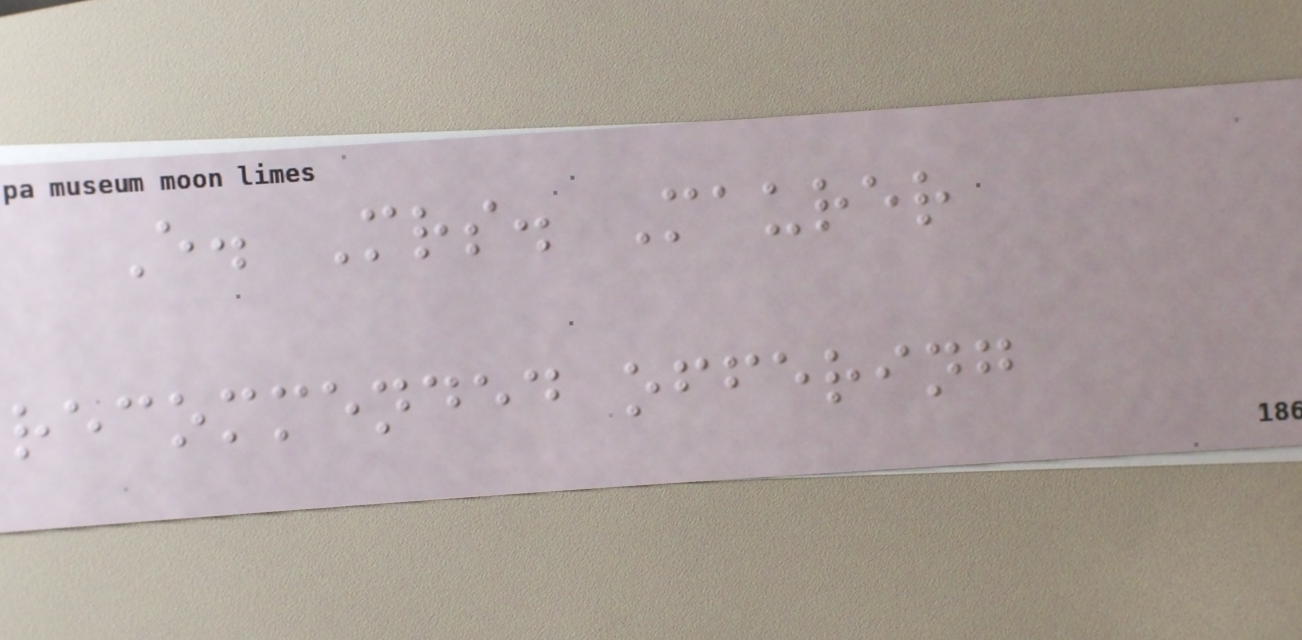E. Mrs. Maurer
recommended offering
